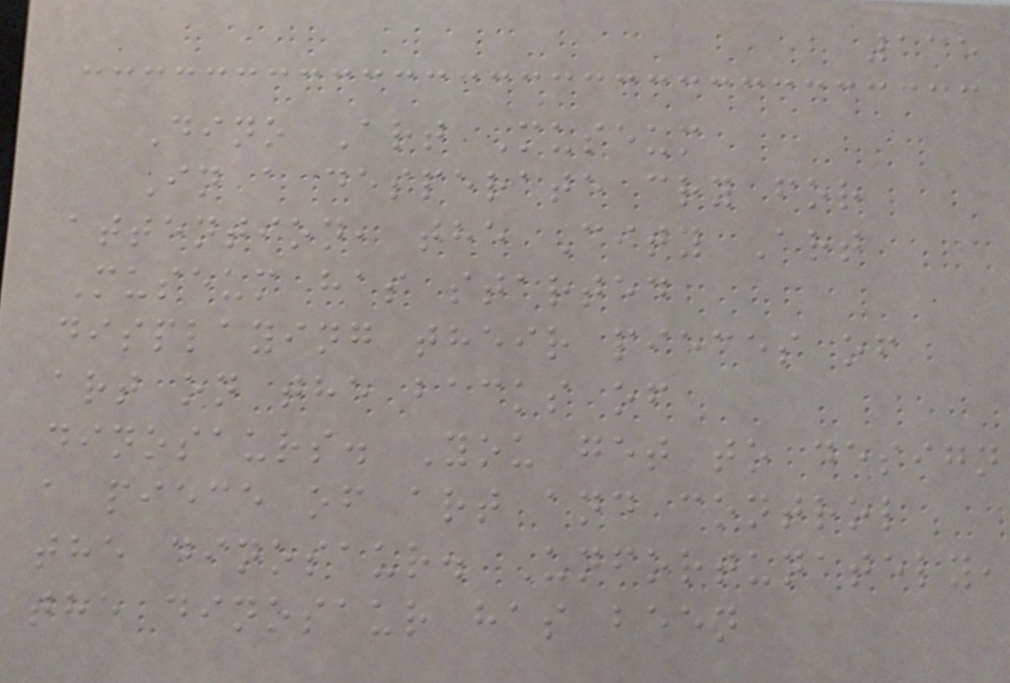135
Dino Art Museum
In a desperate cry for
attention, the City Art
Museum has started
displaying their pieces of
art on the backs of
dinosaurs. You get to design
a piece of art and control
the dinosaur. Unfortunately,
the dinosaur has been
